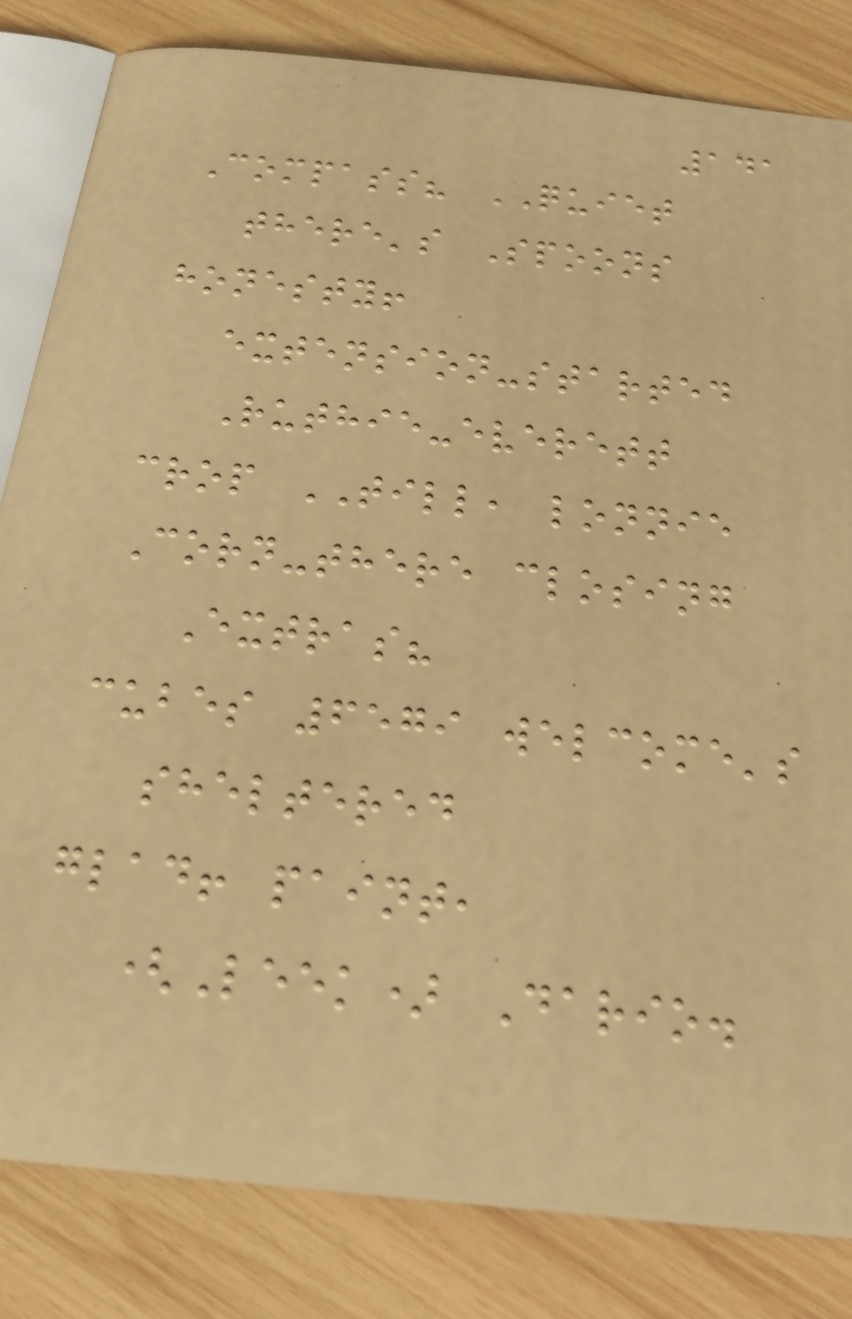141
Compass? QUIET
there's Spoons
honesty!
extension-started
Ruthie-everett
crop TILL, lonnie
Corn-there closing
Extras?
cubes 6579 welcome's
sheltered
glad! paint,
(Leek) Dario.
